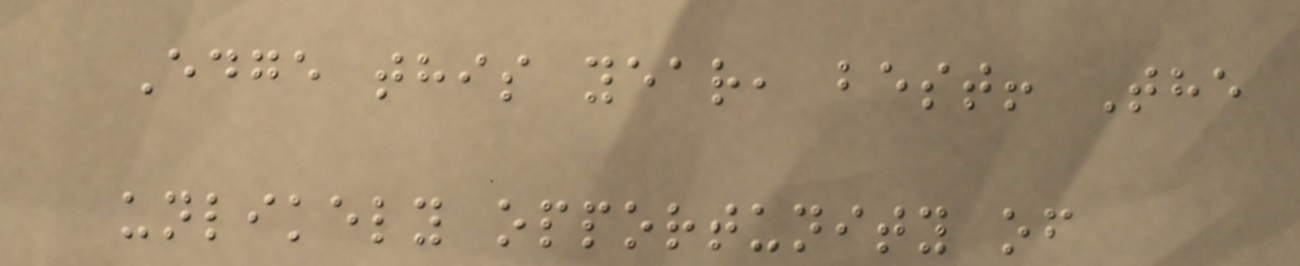Edge this year, best! The
unlikely opportunity of
